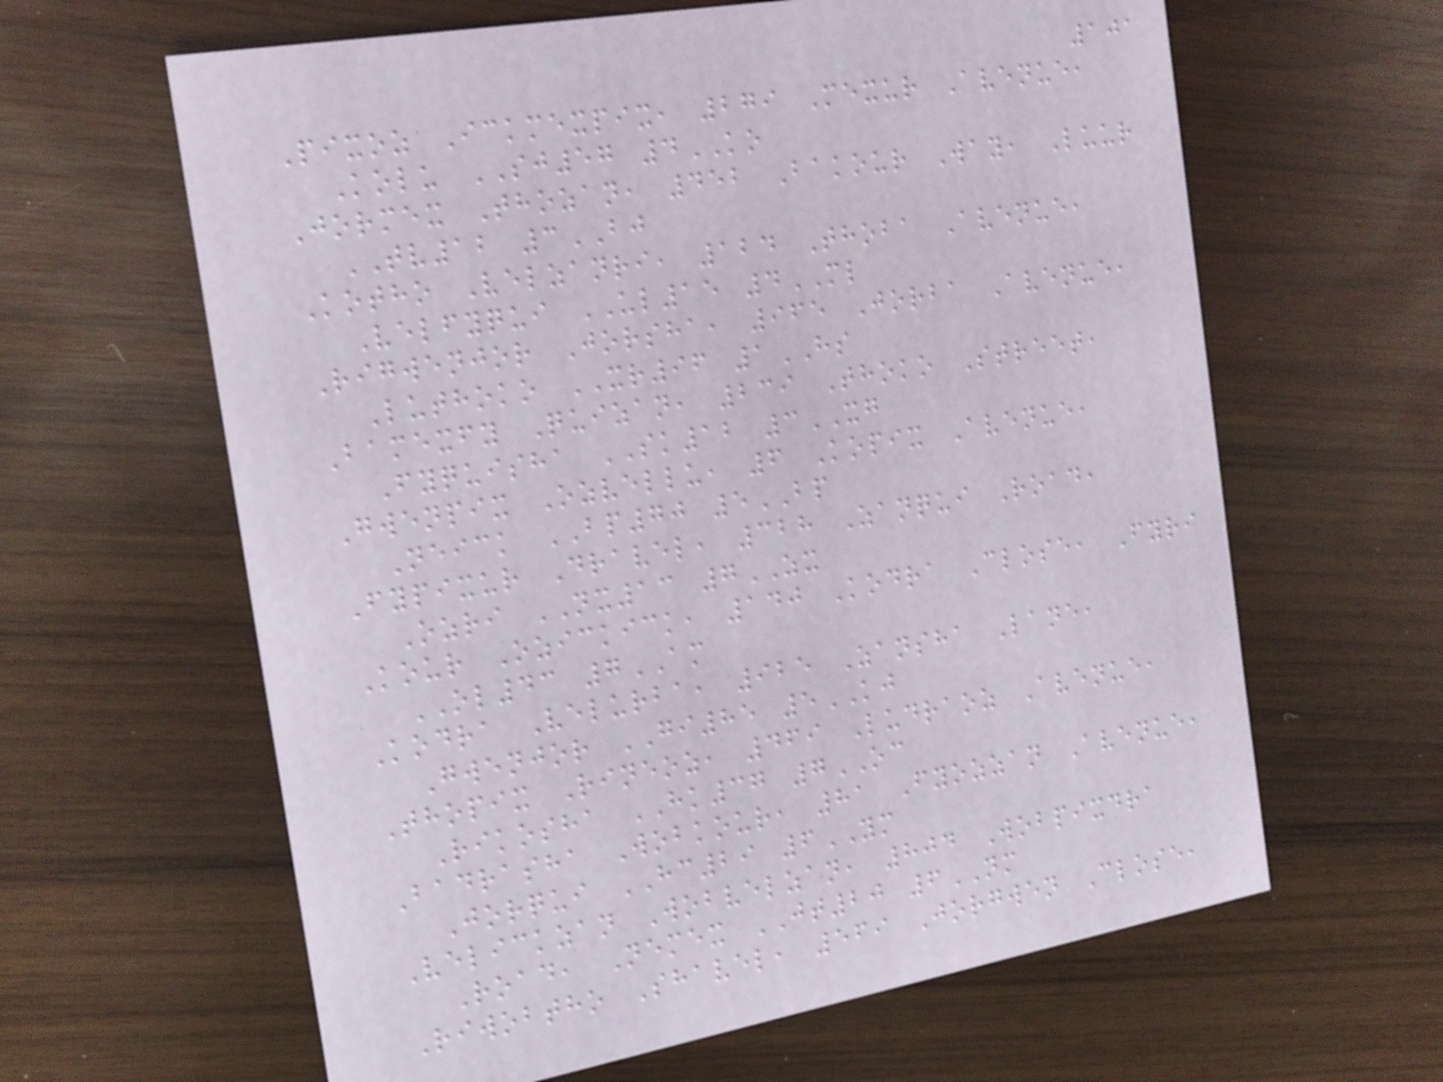101
Pixoz Ickmexpix, 279 Mexur Avenue,
Kolu SJ57 4KO
Jormex Thozan, 452 Bakour Way, Luur
TV12 3BJ
Kotho Velzanri, 124 Thoba Avenue,
Velfyqui UL15 4ML
Rigwenjor Jorsha, 965 Jorba Avenue,
Luthoko XR96 1HS
Bamexfy Quizan, 239 Thoko Street,
Fyquisha SK12 3XG
Gwenpix Ozvellu, 6 Kopix Avenue,
Neick BP70 5BP
Fypixur Dravel, 328 Zanqui Road,
Ozri NX13 7ZX
Kour Ozickick, 140 Kodra Close, Fyri
OL43 7AM
Kodra Velurba, 925 Zansha Lane,
Gwenjor GI85 5KJ
Thopix Rineoz, 469 Ludraoz Avenue,
Rikosha HK37 7OC
Badrasha Wobkour, 81 Fyozzan Avenue,
Jorqui HC29 6YM
Velickzan Wobvelzan, 804 Wobpixdra
Road, Nemex JT20 6NM
Riwobtho Shavel, 569 Jorgwen Close,
